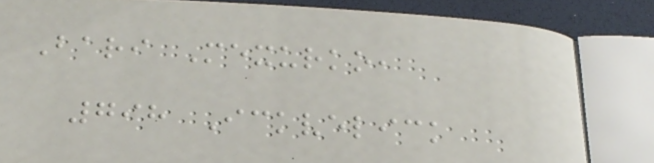Bari Mexurko,
798 Ickvelick
